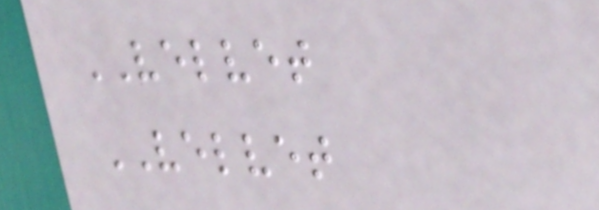VELVET
VELVET
